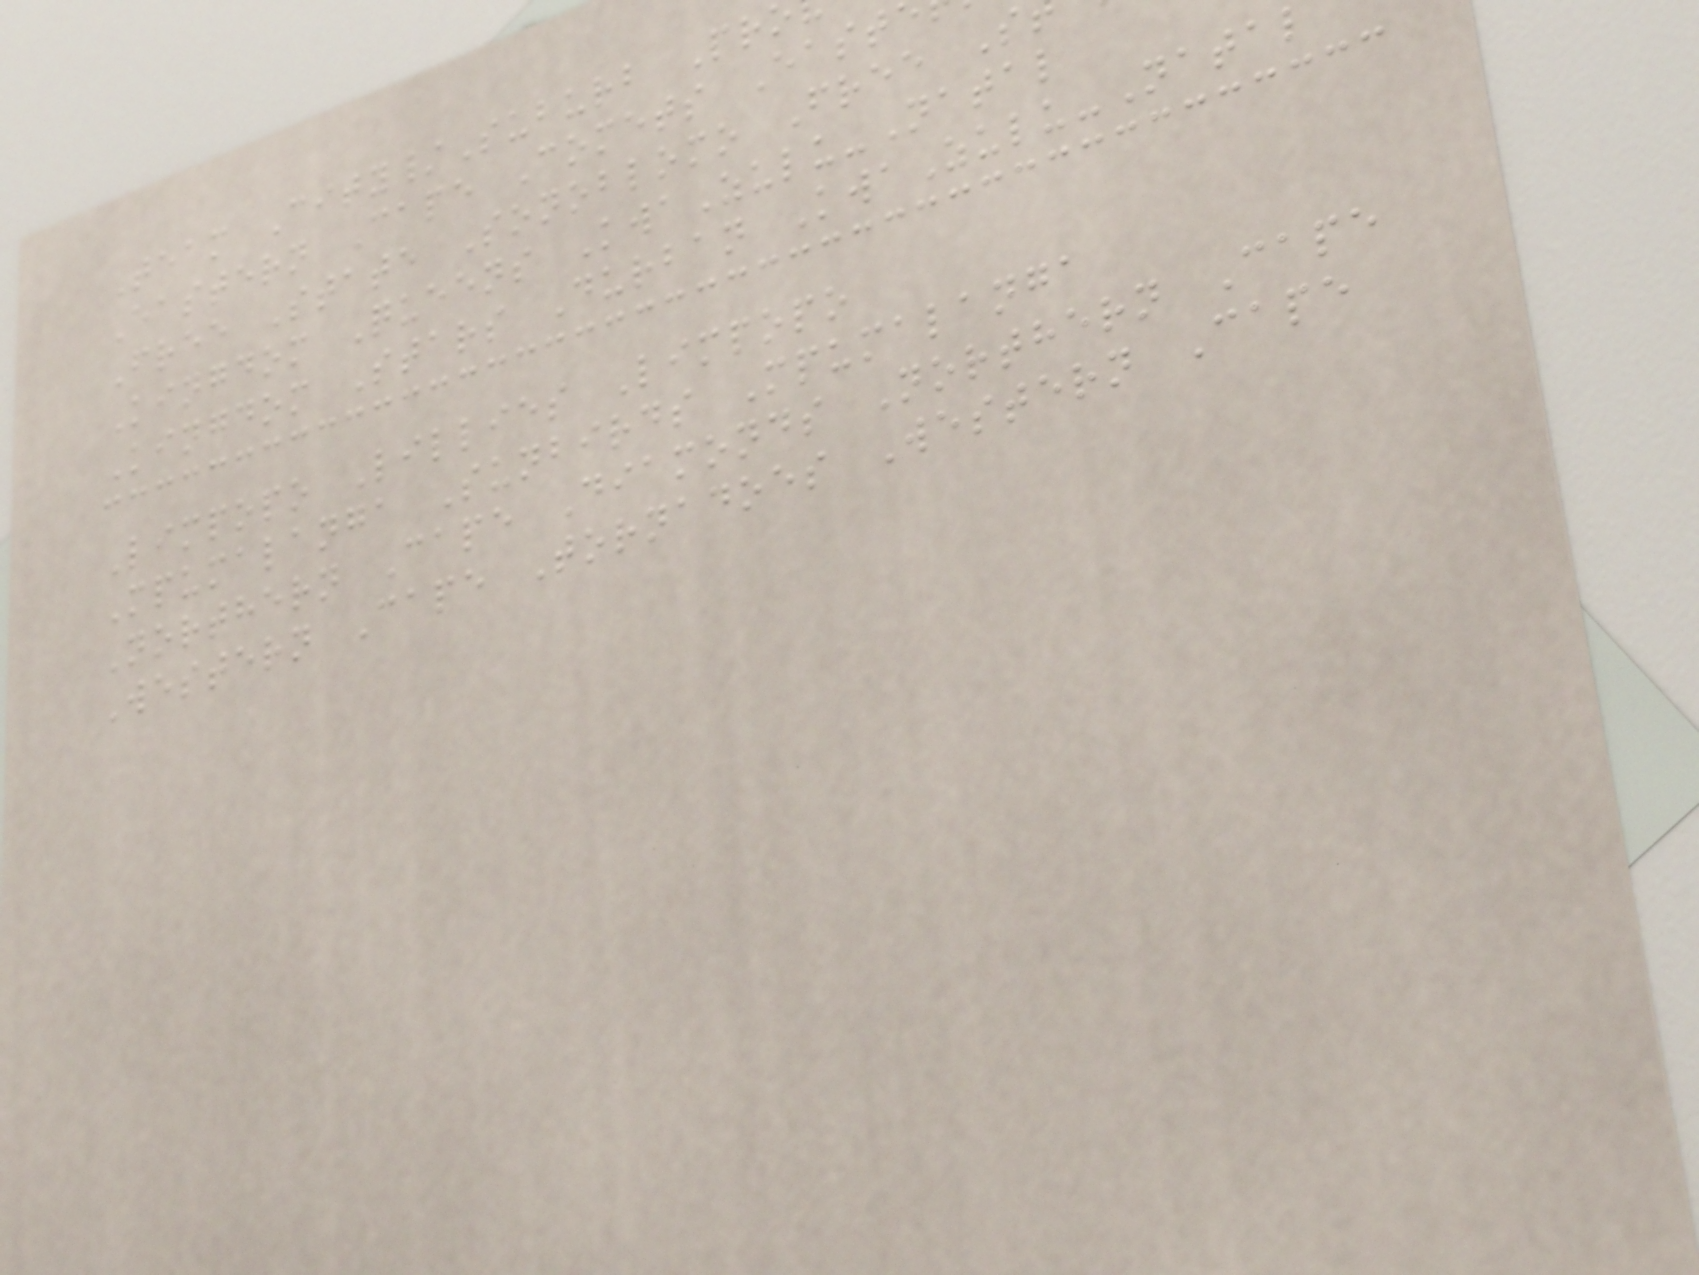Team City/Suburb Pr
Eastern Cape Comets East
Free State Sonoblomo Free S
Kingdom Queens KwaZulu-Natal
Kingdom Stars Durban KwaZulu-Natal
Limpopo Lillies Limpopo
Mpumalanga Sunbirds Mpumalanga
Northern Cape Diamonds Northern Cape
Western Cape Tornadoes Western Cape
